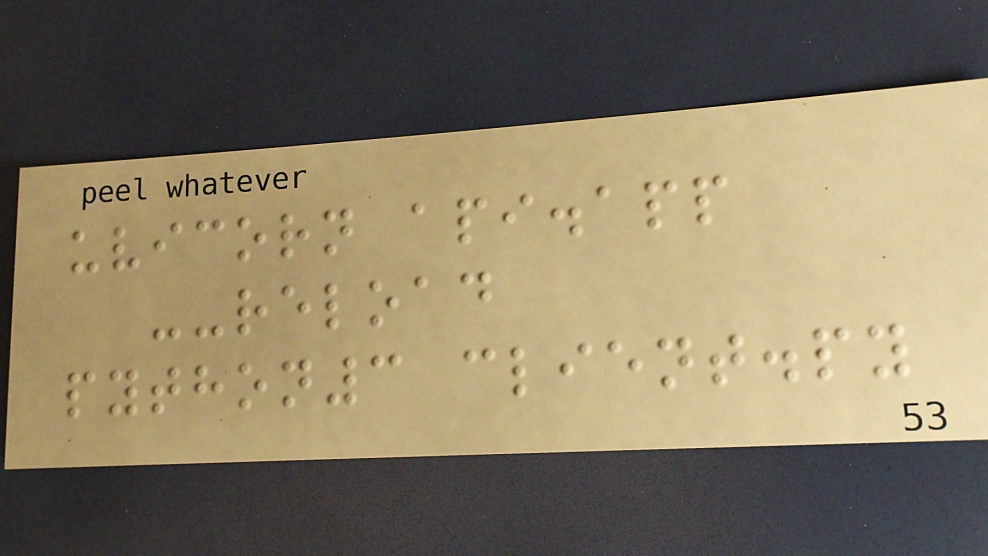uvicorn api.app
--reload
python3 client.py
